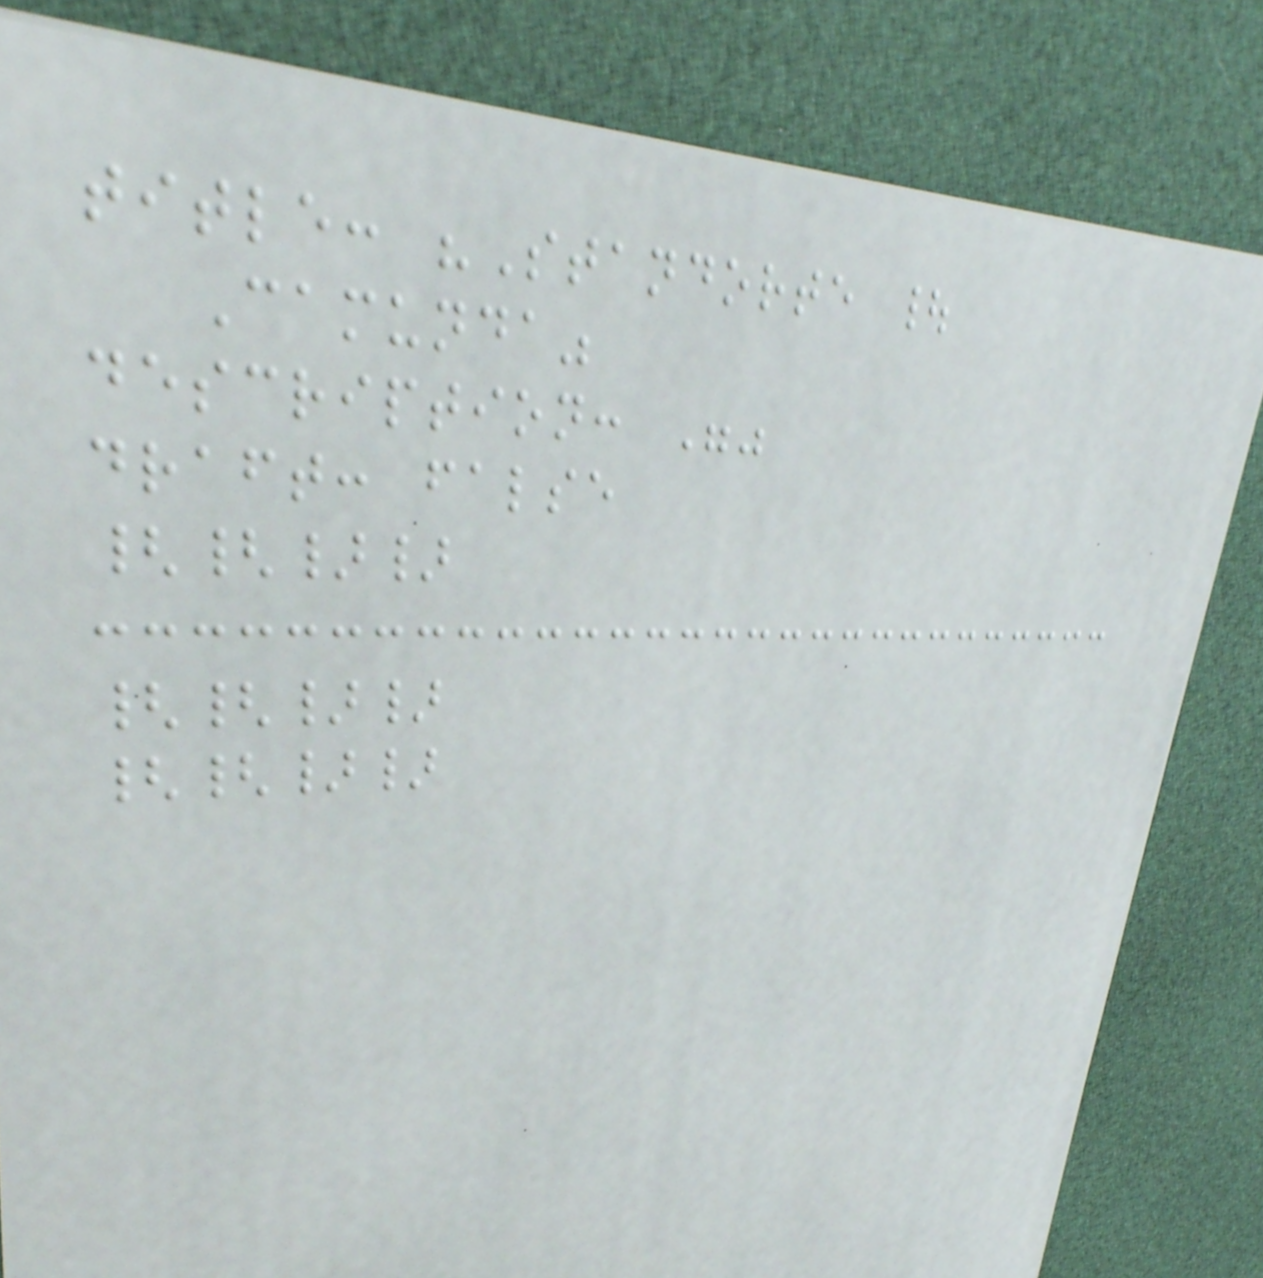title: "Standorte |
Camunda"
description: ""
draft: false
{{}}
{{}}
{{}}
